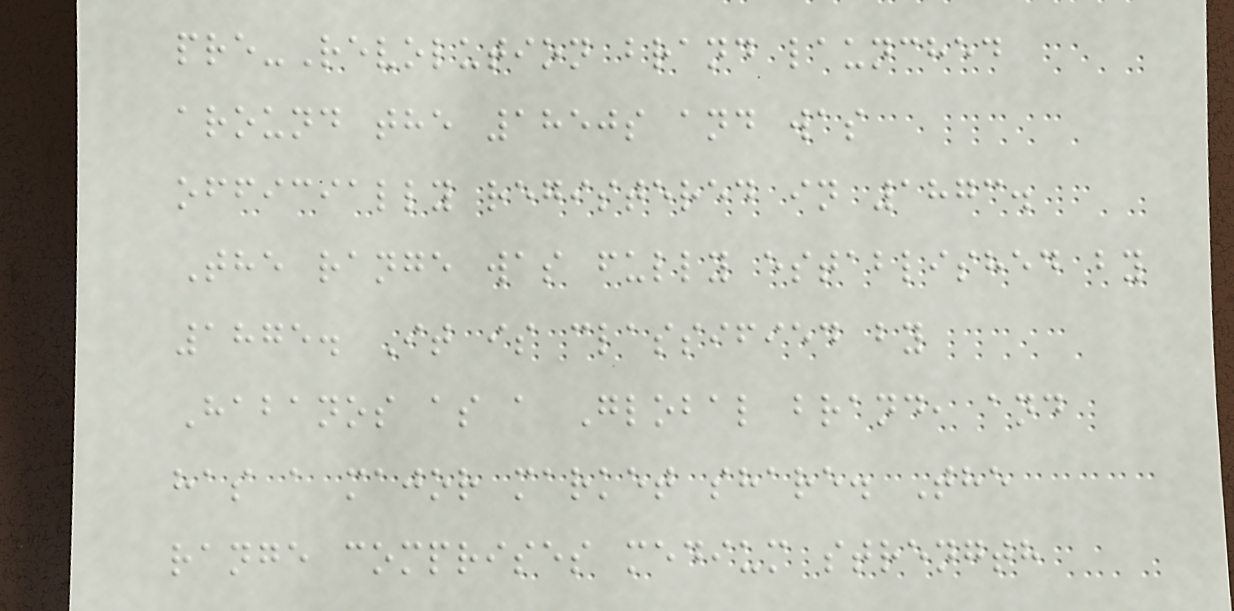pre-Revolution brand launched
around the 1850s and was
officially registered in 1873.
The range was fully established by
1875. It is classified by
Habanos as a Global brand, and
has a major market share. The
range comprises medium strength
